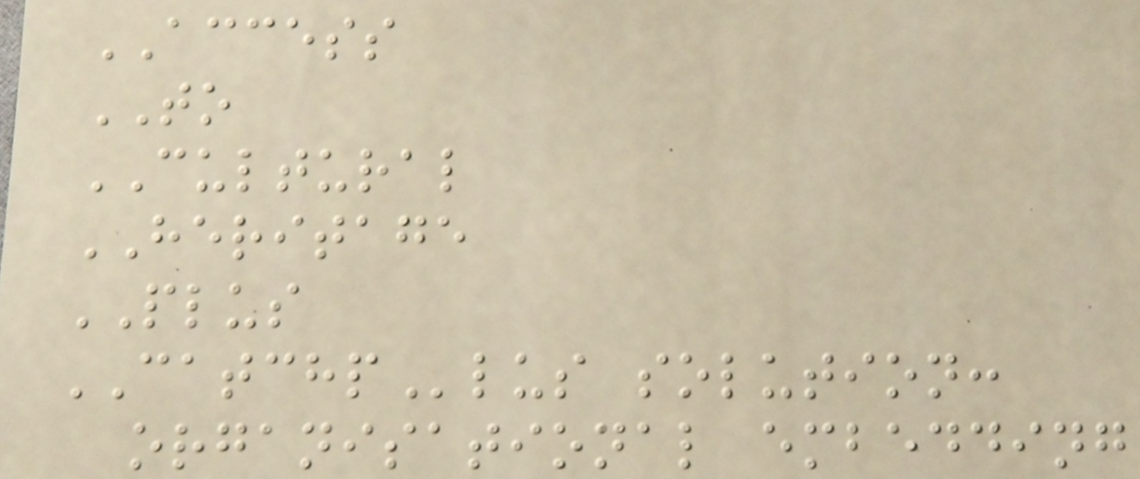ACCESS
TO
CULTURAL
HERITAGE
PLUS
CATCHPlus solution:
organisational embedding
